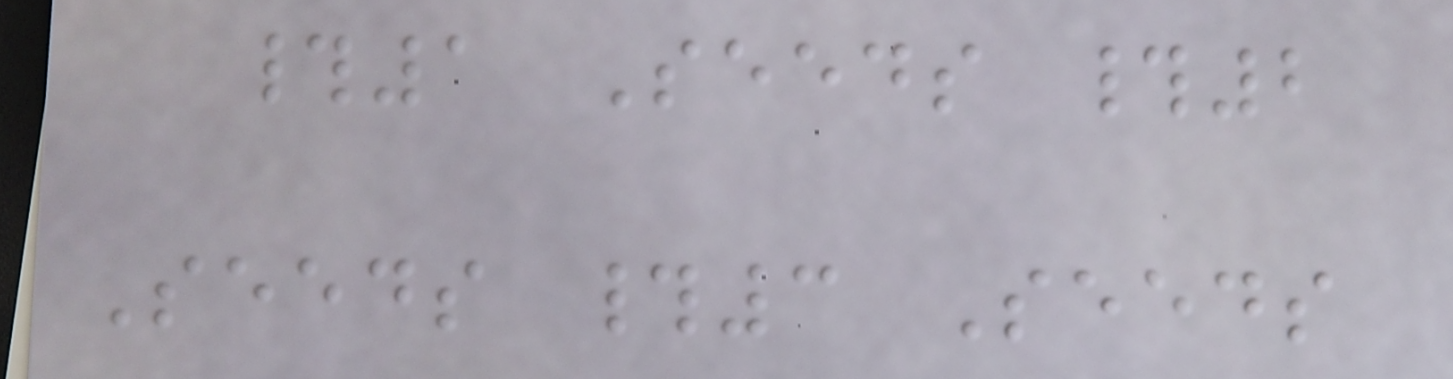#1 Seeds #2
Seeds #3 Seeds
